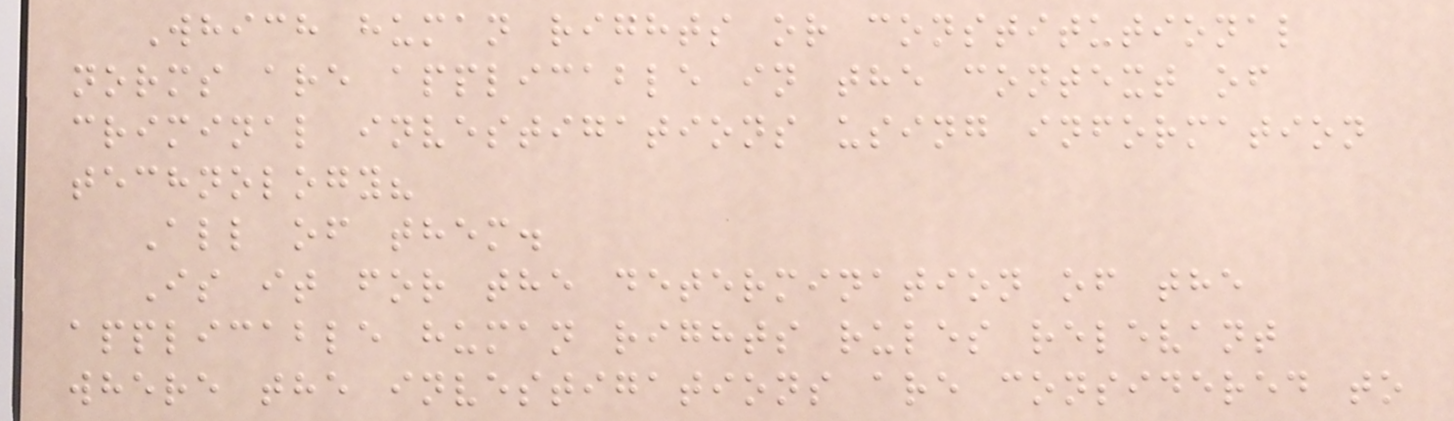Which human rights or constitutional
norms are applicable in the context of
criminal investigations using information
technology?
All of them.
Is it for the determination of the
applicable human rights rules relevant
where the investigations are considered to
